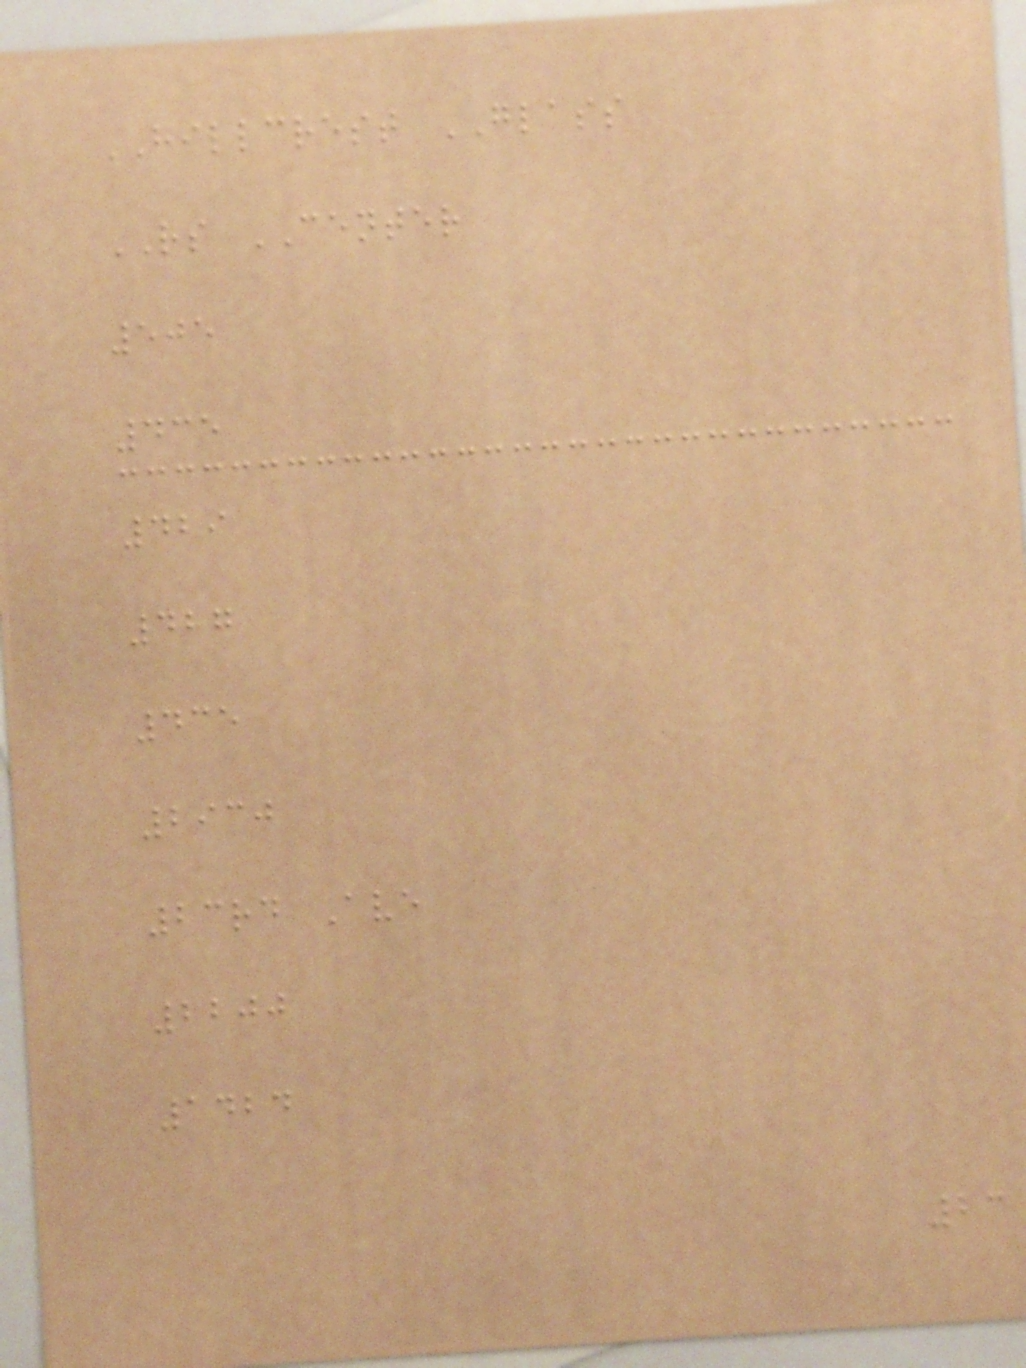HILLCREST GLASS
RS CENTER
505
435
429
427
435
2930
23rd Ave
2200
1424
23
